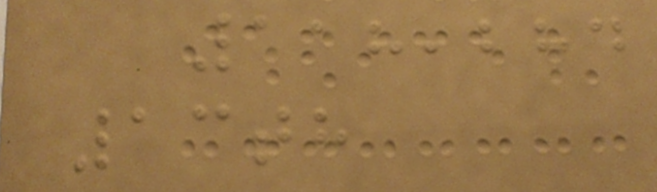118,284
13th
